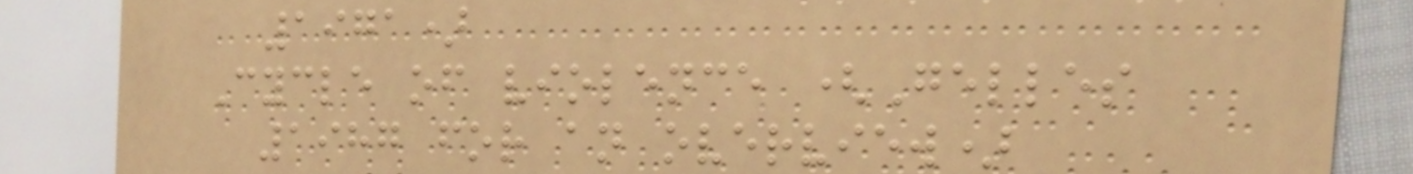1971)
Cycle of violence (Gelles
1987 for an overview)
